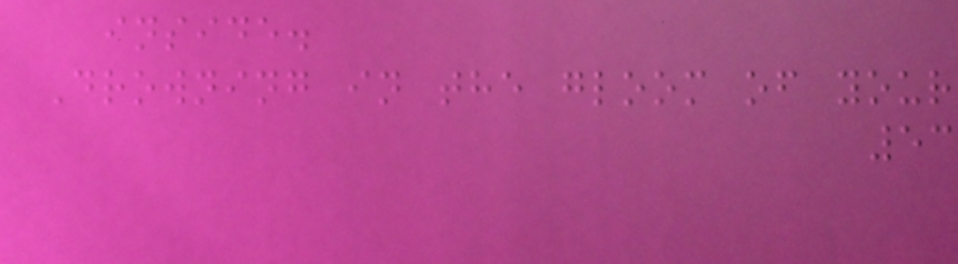inside.
Drowning in the gloom of your
53
